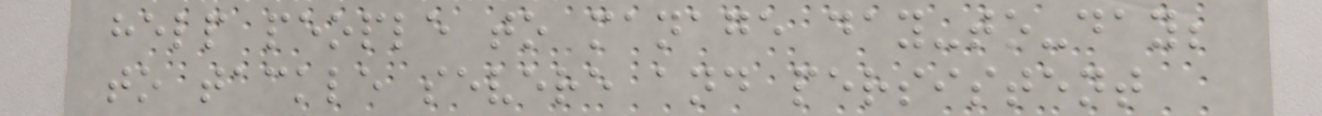help people to manage day-to-day;
to tackle severe and persistent
